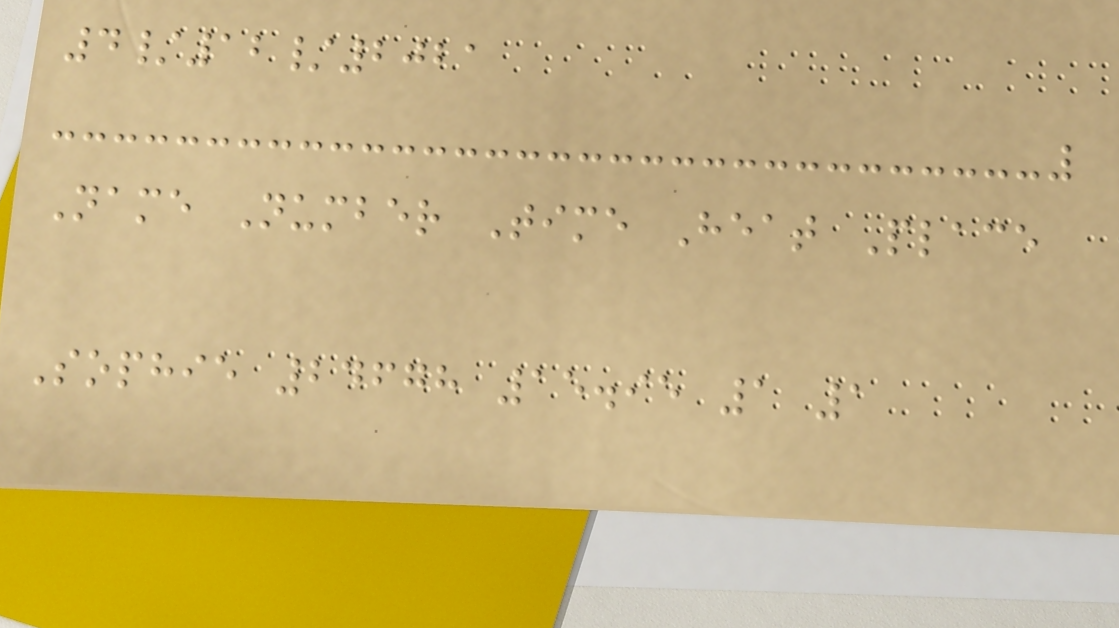4/12/2021
Name Number Time Heat Place
Sophie 24678 15.95 1 1
